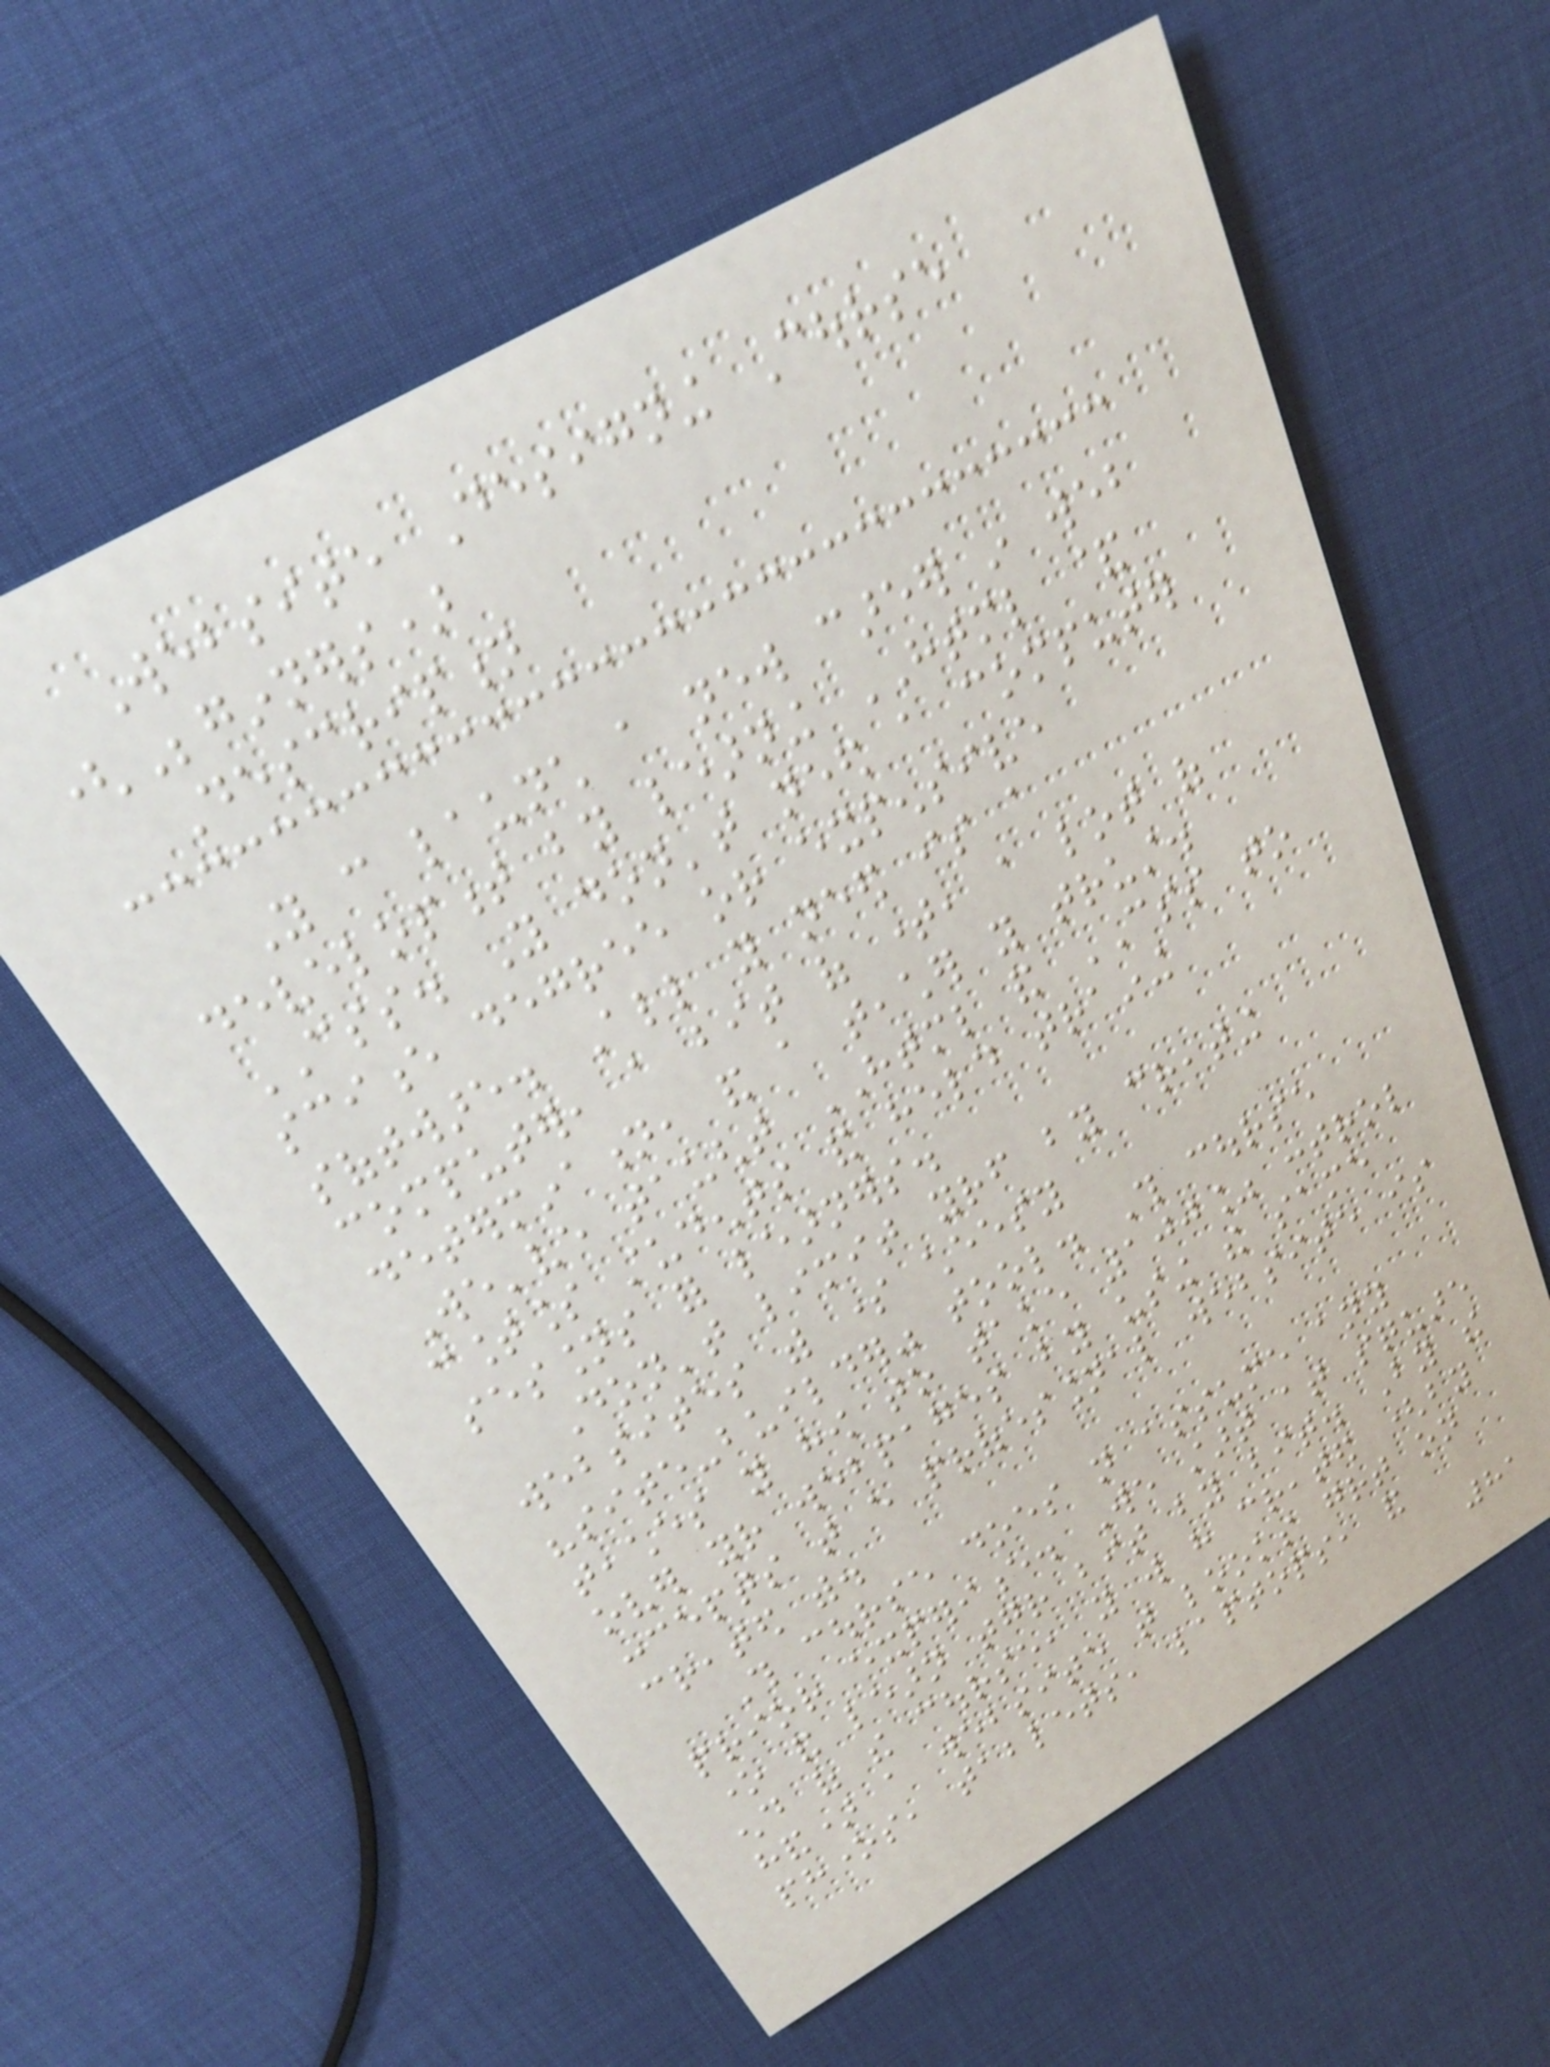Website Designing Course
(Beginners)
Description
You can launch a new career in web
development by learning HTML &
CSS. You don't need a computer
science degree or expensive
software. All you need is a
computer, a bit of time, a lot of
determination, and a teacher you trust.
We've taught HTML and CSS to
countless students and held training
sessions for learners.
Don't limit yourself by creating
websites with some cheesy
"site-builder" tool. This course
teaches you how to take 100% control
over your webpages by using the same
concepts that every professional website is
created with.
This course does not assume any
prior experience. We start at square
one and learn together bit by bit. By the
end of the course, you will have created (by
hand) a website that looks great on
phones, tablets, laptops, and
81
